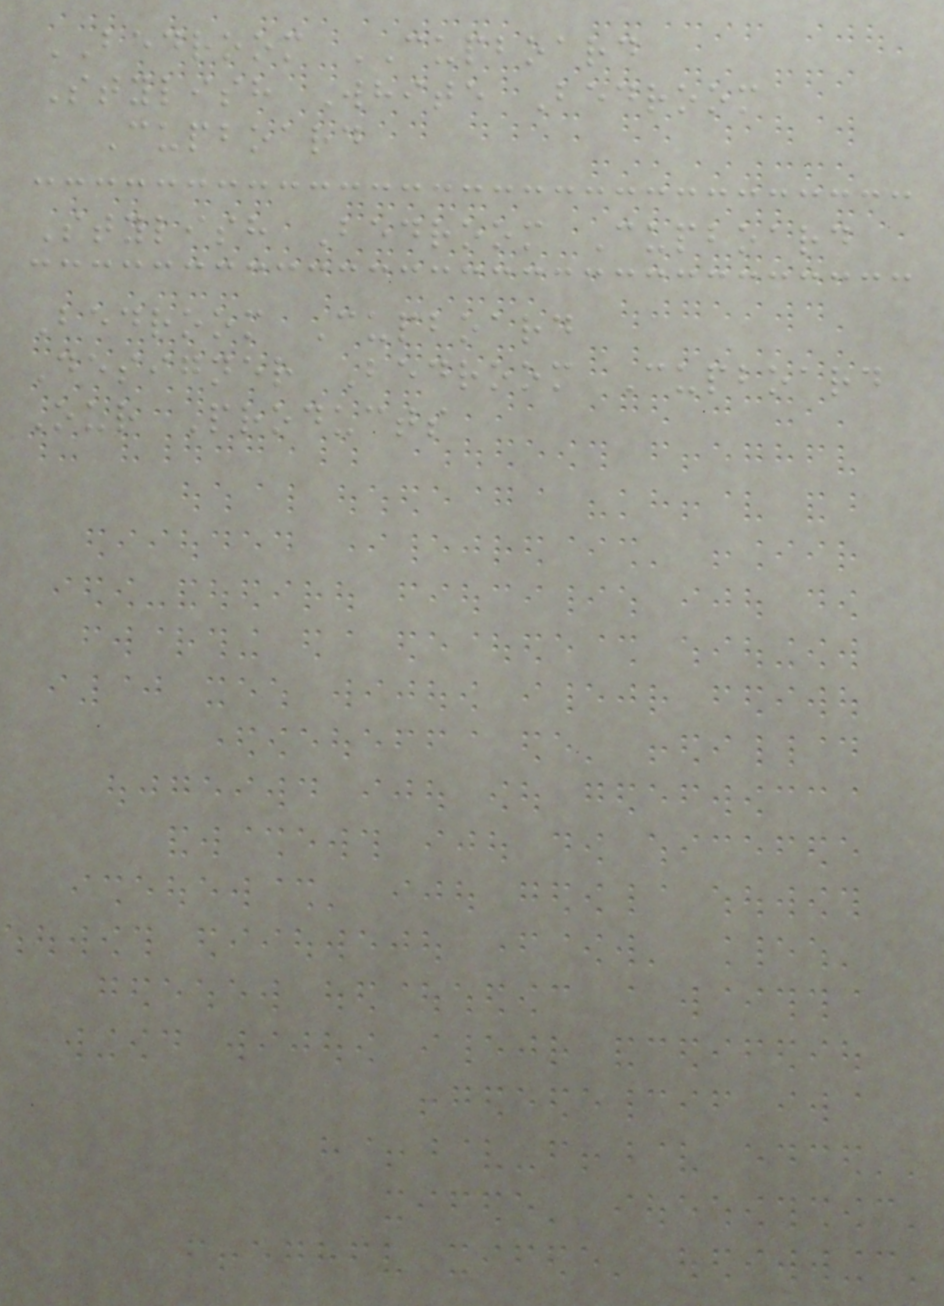BEDROOM CUPBOARD
Stylish White Bedroom
Cupboard
Stylish Bedroom Cupboard
Bedroom Cupboard
Designer Bedroom Cupboard
Our Products
